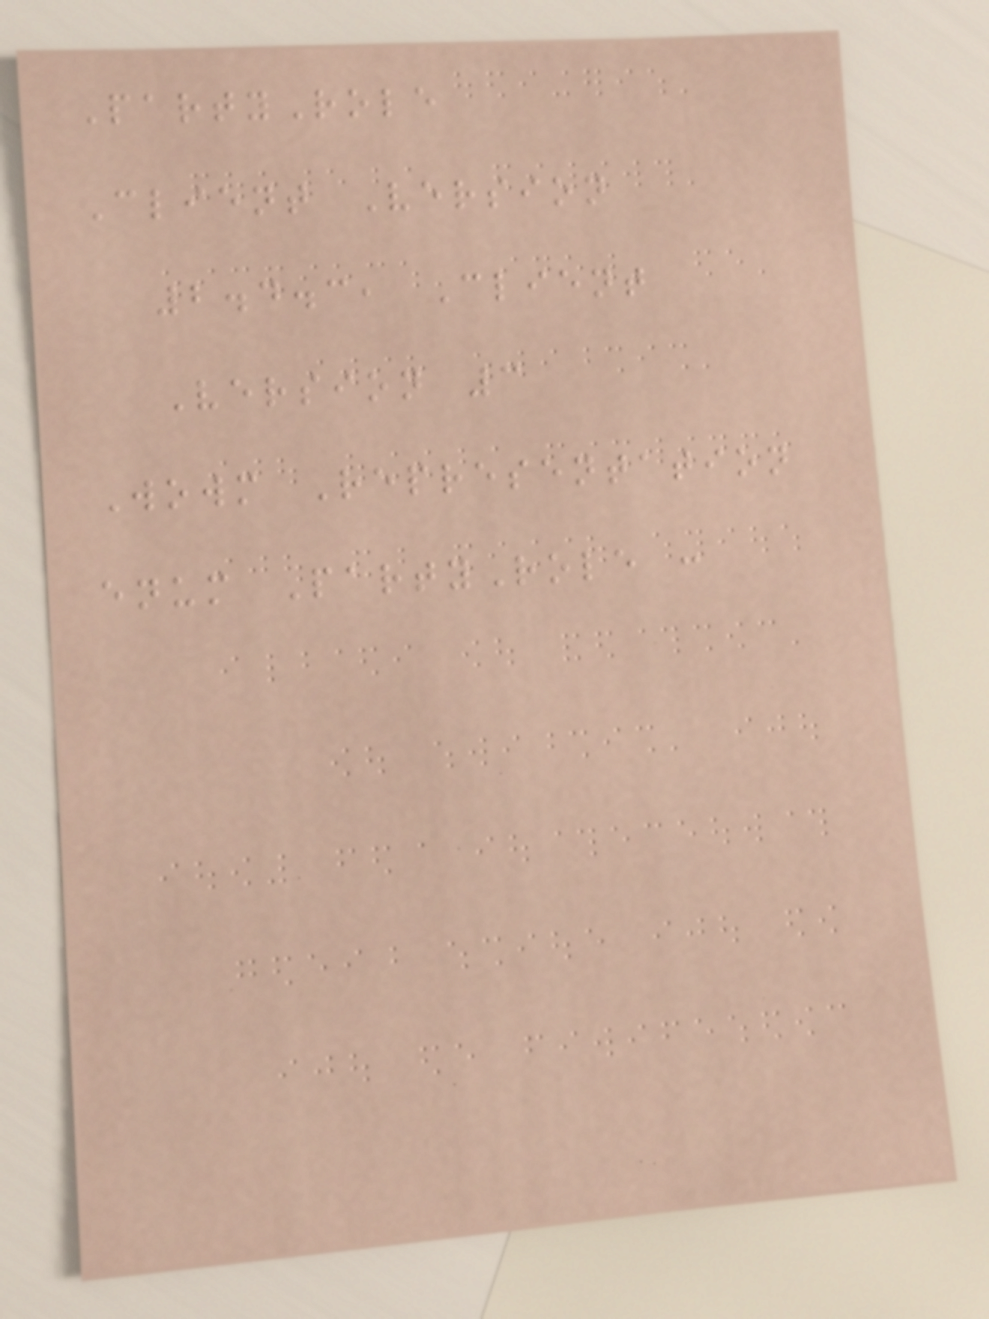PartyRole
Client Version
2.4.3, Client
Version 3
Wowm Representation
enum PartyRole :
